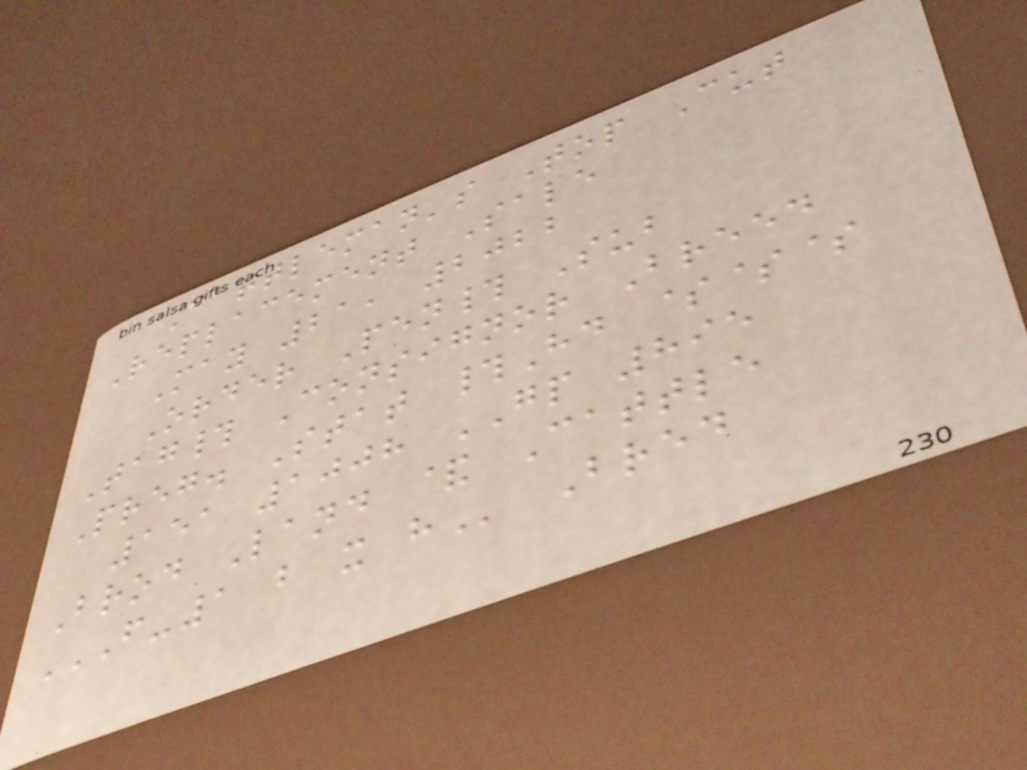Cattleman's Top Cut
Replacement Sale
May 21, 2022
Order Pen# Sub
Tag# Consignor Breed
Preg. Stat #Hd $$$
151 1008 GP 895
Brod Land & Cattle
F-1 B X H Bred
